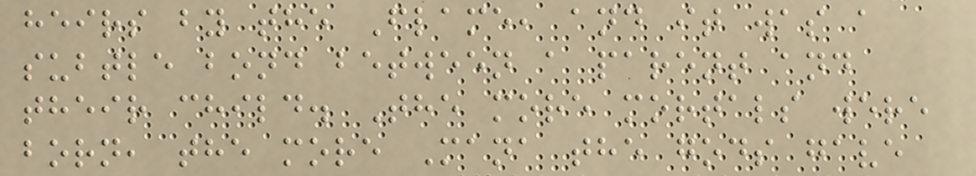heirs by the Flame, and it was a
subtle bond between a parent and
their child. The more mortals were
born, the more Mana the gods gave
